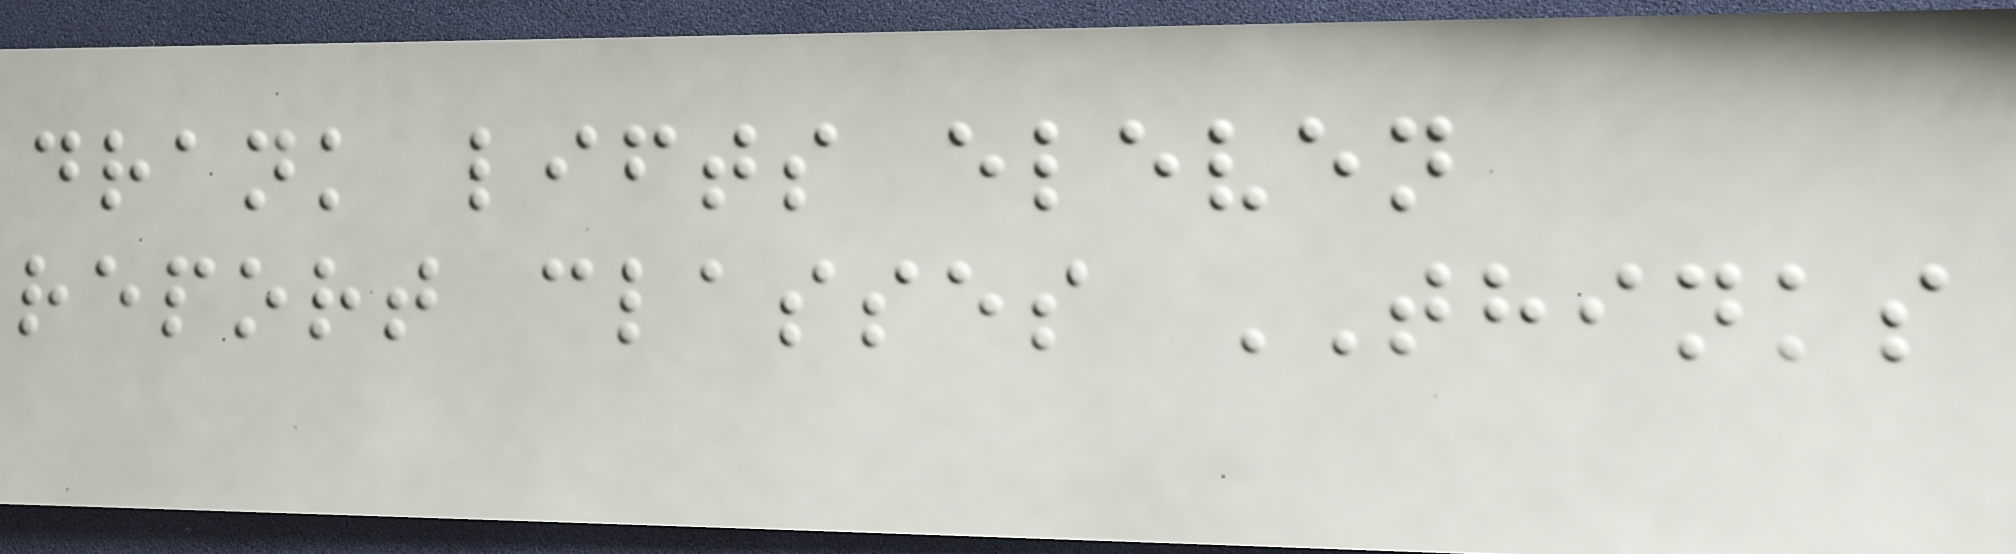drank lifts eleven
report classes THINKS
